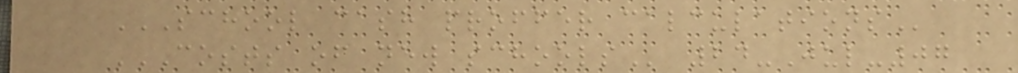SCHOOL CASH PROFFER CALCULATIONS
COSTS OF NEW SCHOOLS 24-Jul-07
